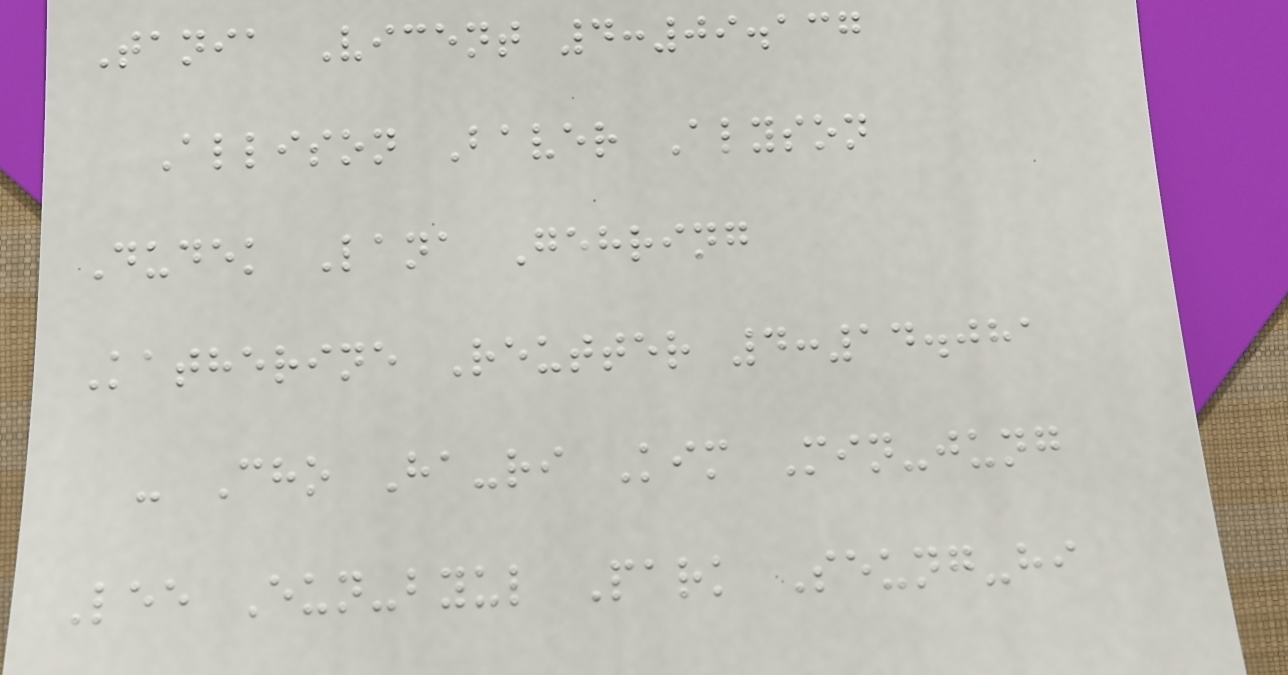Tania Vicent 4:09.137
Allison Baver Alyson
Dudek Lana Gehring
Katherine Reutter 4:14.081
- Cho Ha-ri Kim Min-jung
Lee Eun-byul Park Seung-hi
